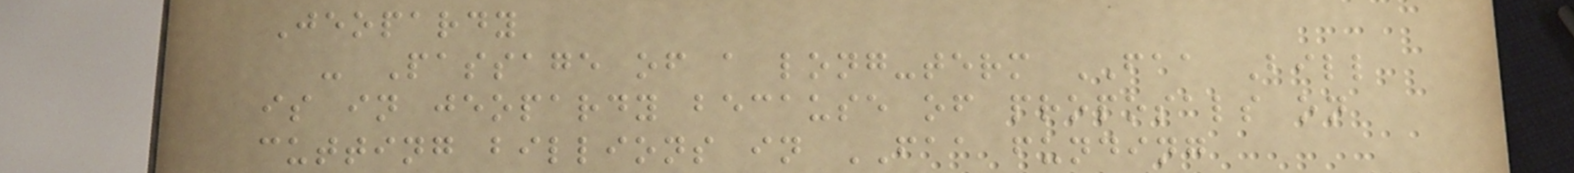Jeopardy
- Passage of a long-term FAA Bill
is in jeopardy because of proposals on
cutting billions in FAA funding
